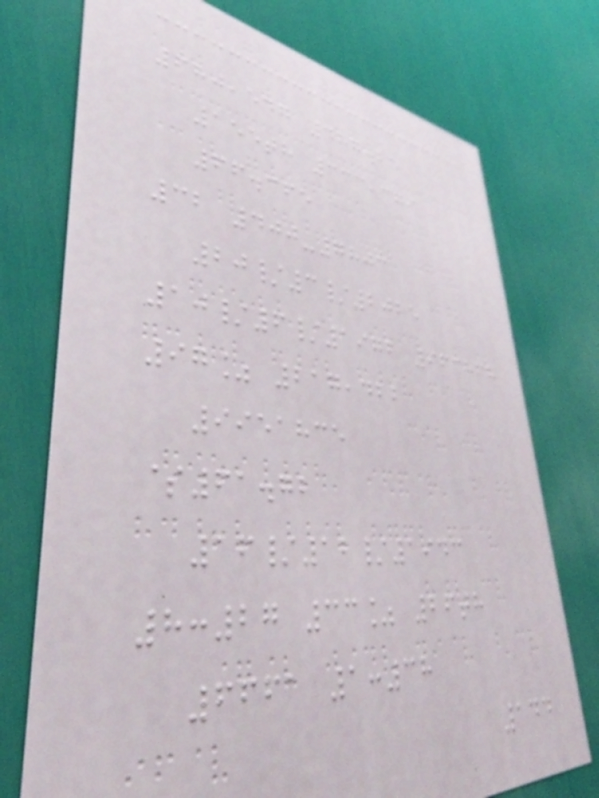680,547 487.25
155th 333,379
66.365
32 400-7803
20/3/2025
10/6/1972 963868
97% 217,422
9951835
$61.72
16/12/1943
8:27 33% 26th
6661 1:38
144
